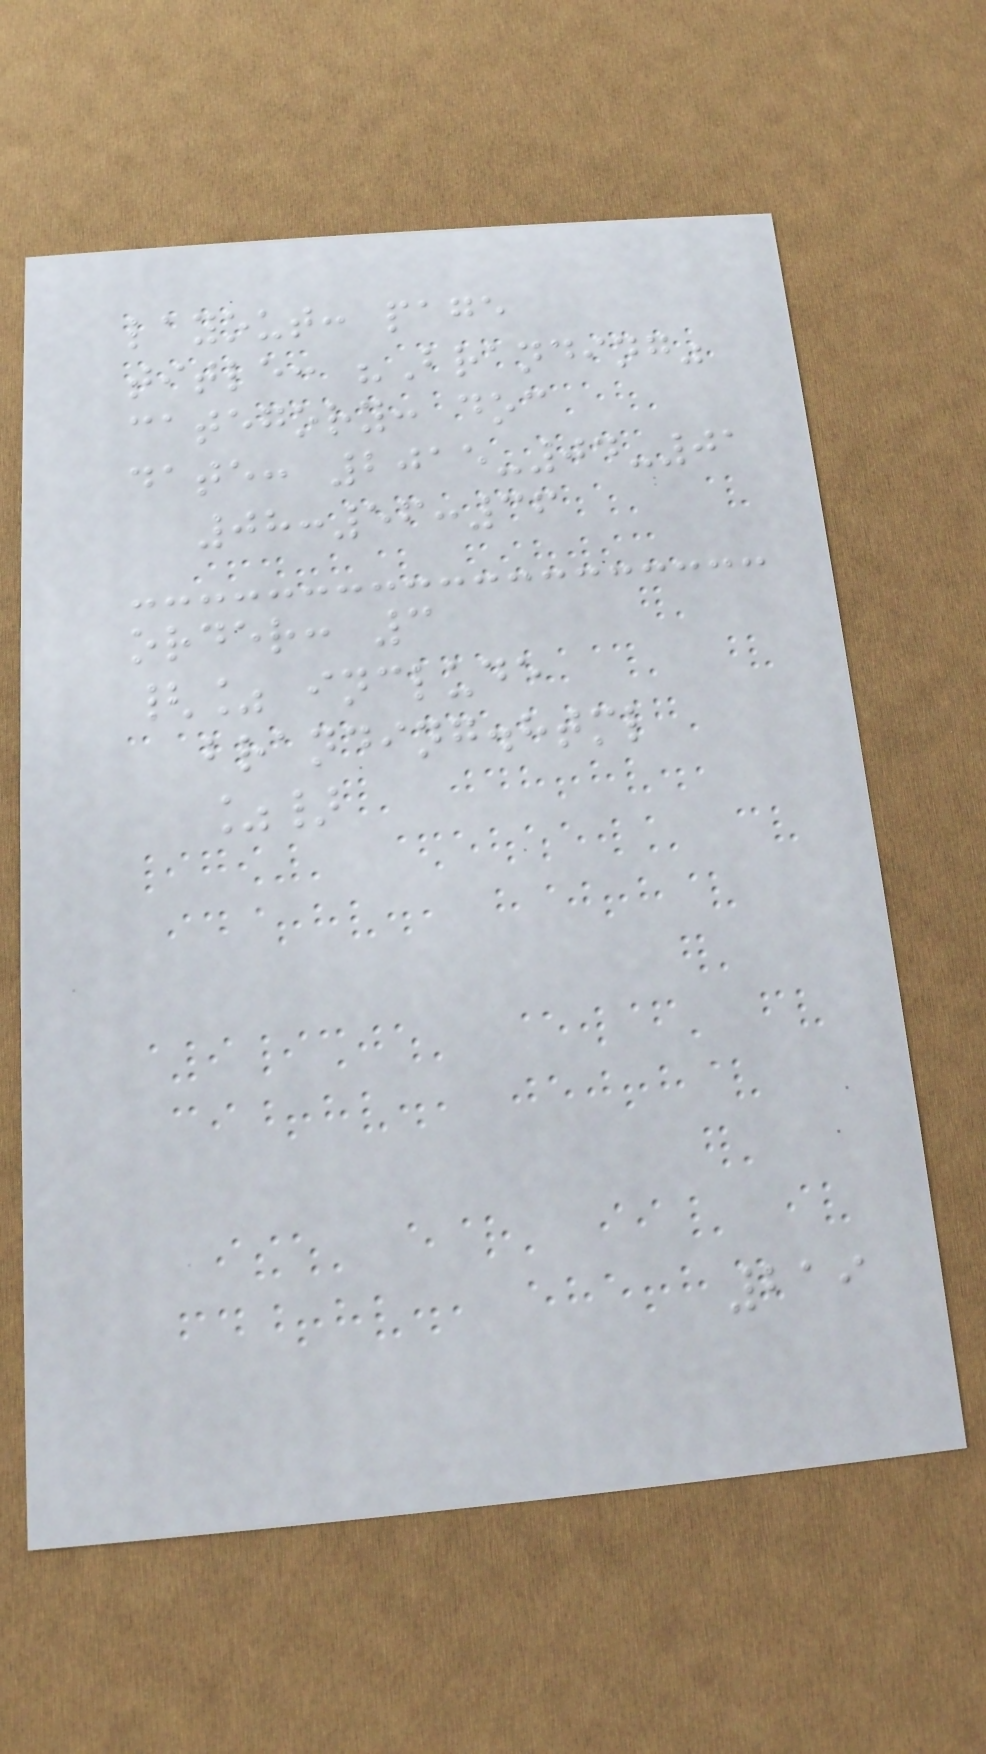layout: page
title: "Branding"
category: doc
date: 2015-04-01
08:56:36
order: 3
{% include
branding.html
%}
219
